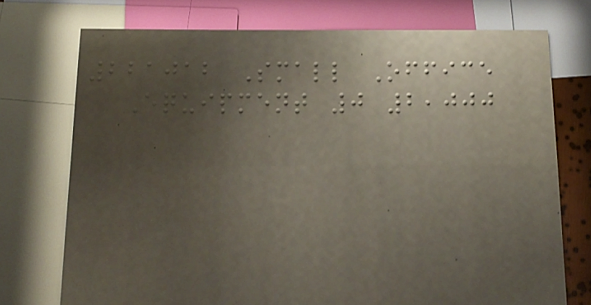221012 Small Office
Equipment 0 2,000
